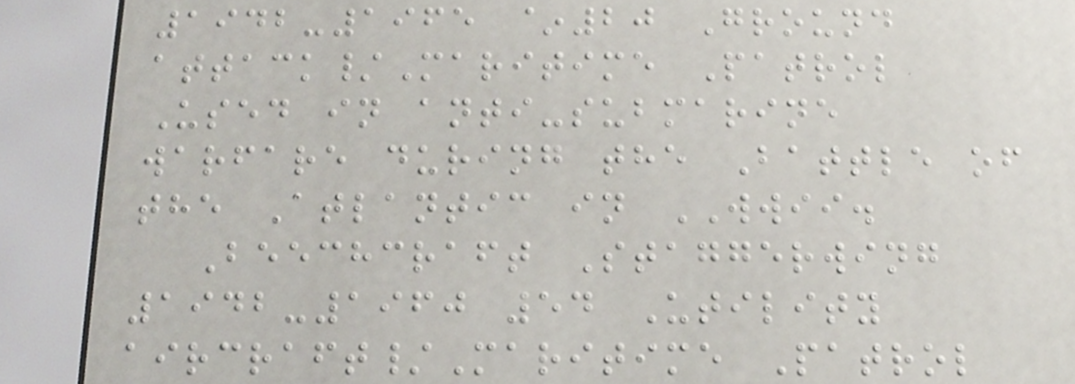1942-1965 ~20 Ground
attack/Maritime Patrol
Used in anti-submarine
warfare during the Battle of
the Atlantic in WWII.
Beechcraft Staggerwing
1942-1960 54 Utility
aircraft/Maritime Patrol
